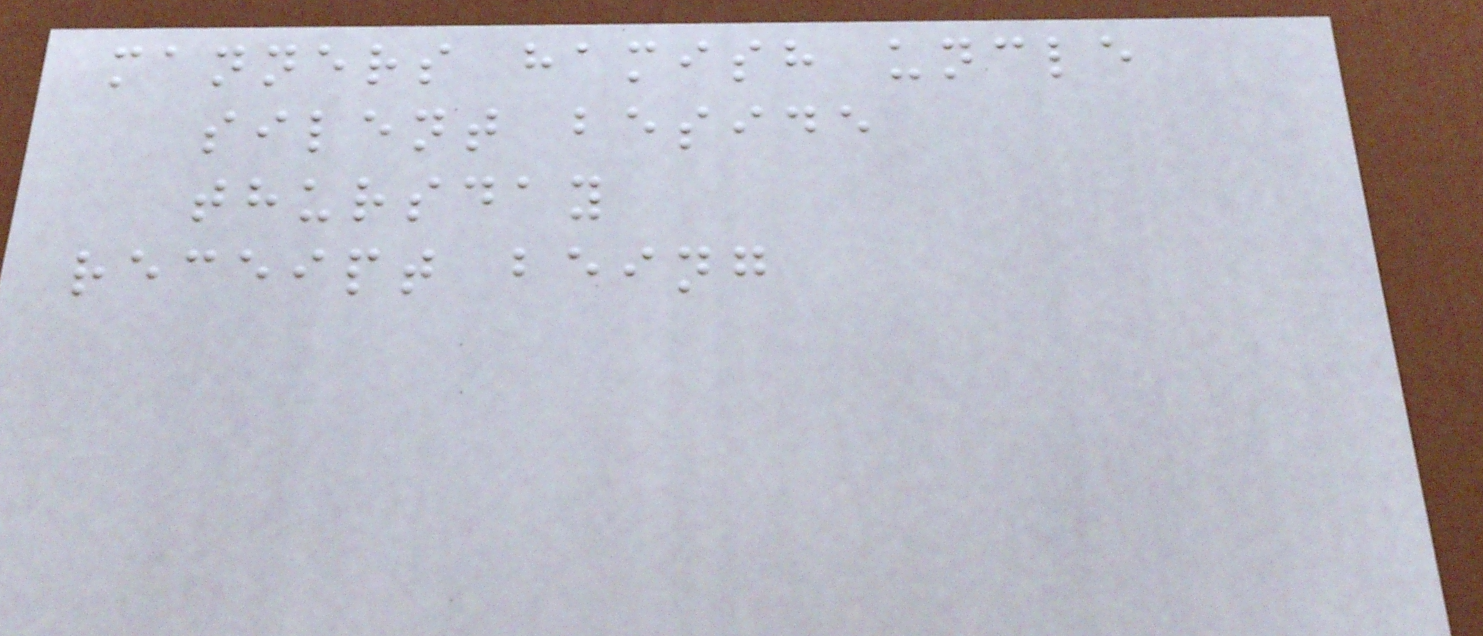manners hamish uncle
silent beside
thursday
receipt being
